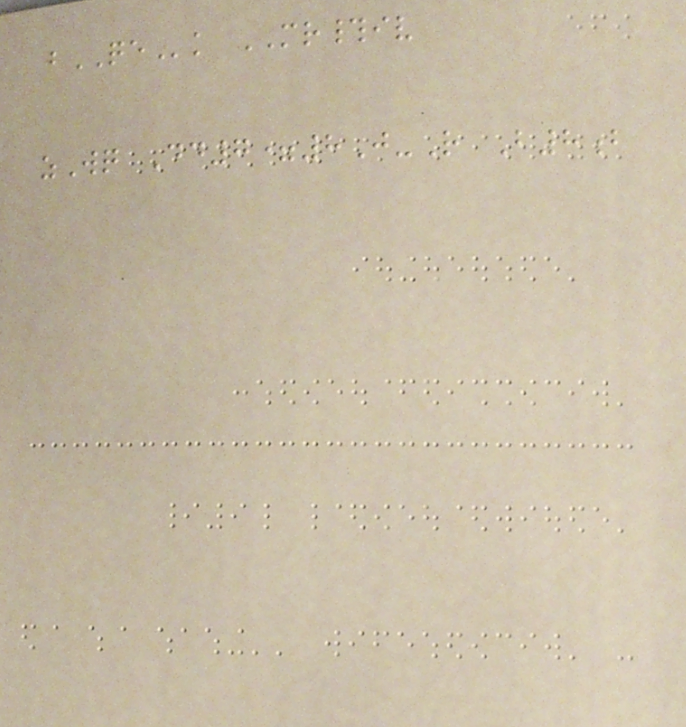bQEk MR#iv
zWq Dd7=8J-R B8b
